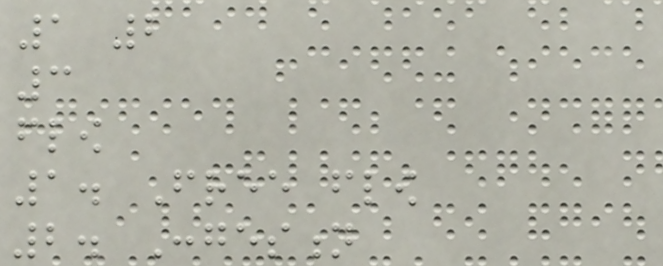1 2
3
flow
1. Free flow
2. Congestion
